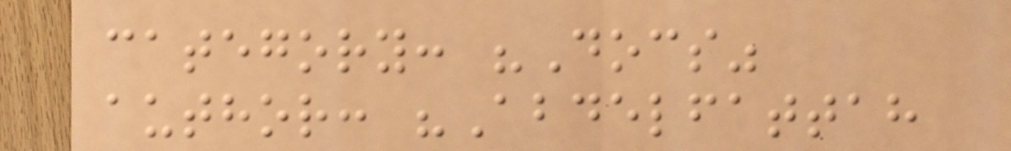category: "Docs"
author: "Abdelfattah
